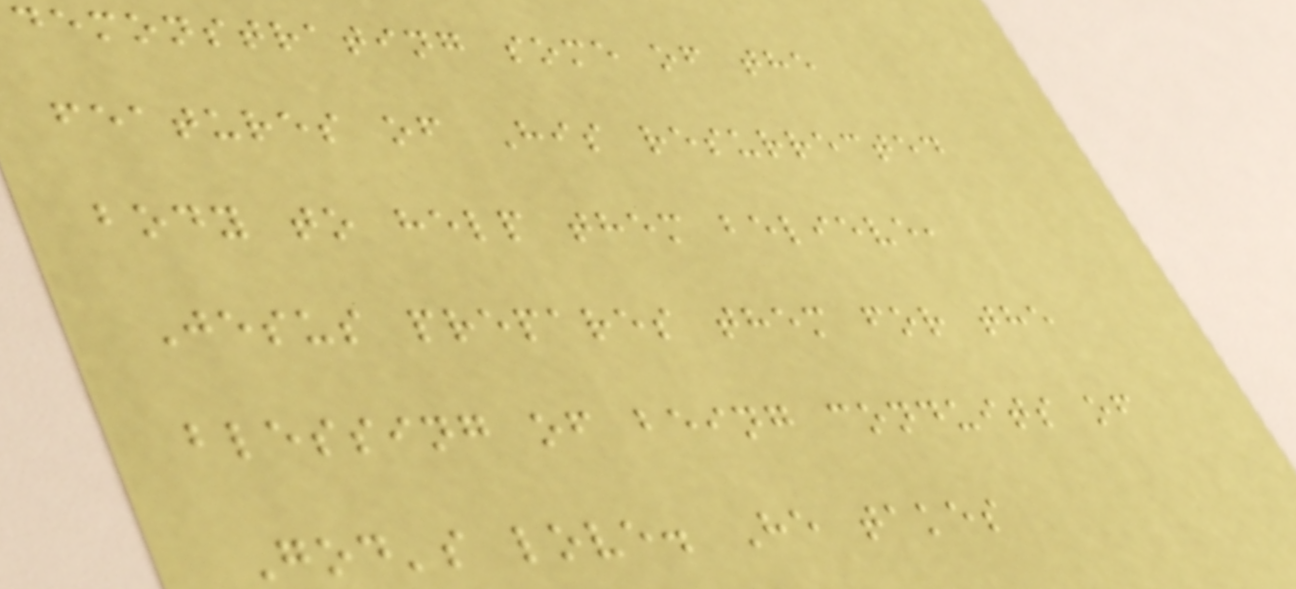demonstrating some of the
features of His resurrected
body to help them believe,
Jesus prepares them for the
blessing of being conduits of
God's love. He takes
